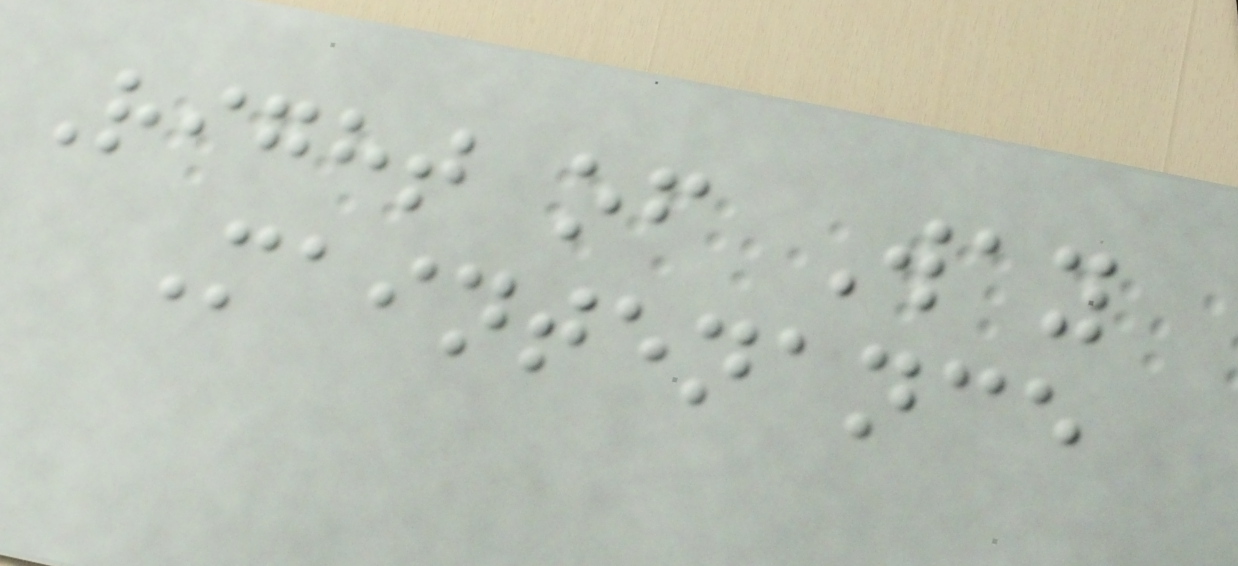Right of Way
Maintenance
